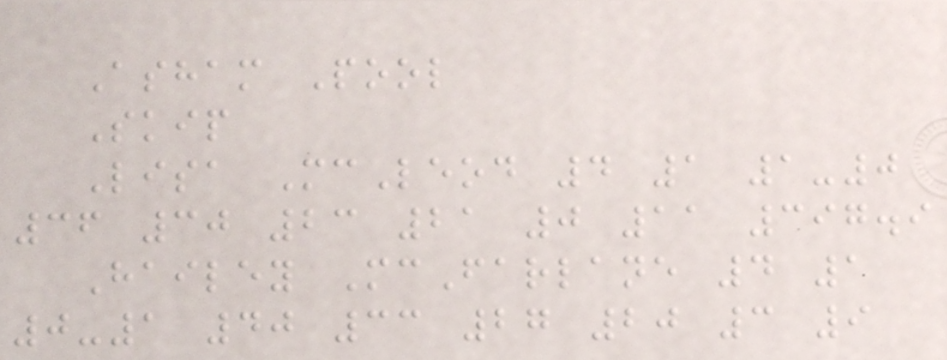Asham Pool
Skip
Lisa McLeod 4 1 1-0
36 30 23 21 0 11 397.9
Hailey McFarlane 4 1
0-1 40 33 27 20 3 9
